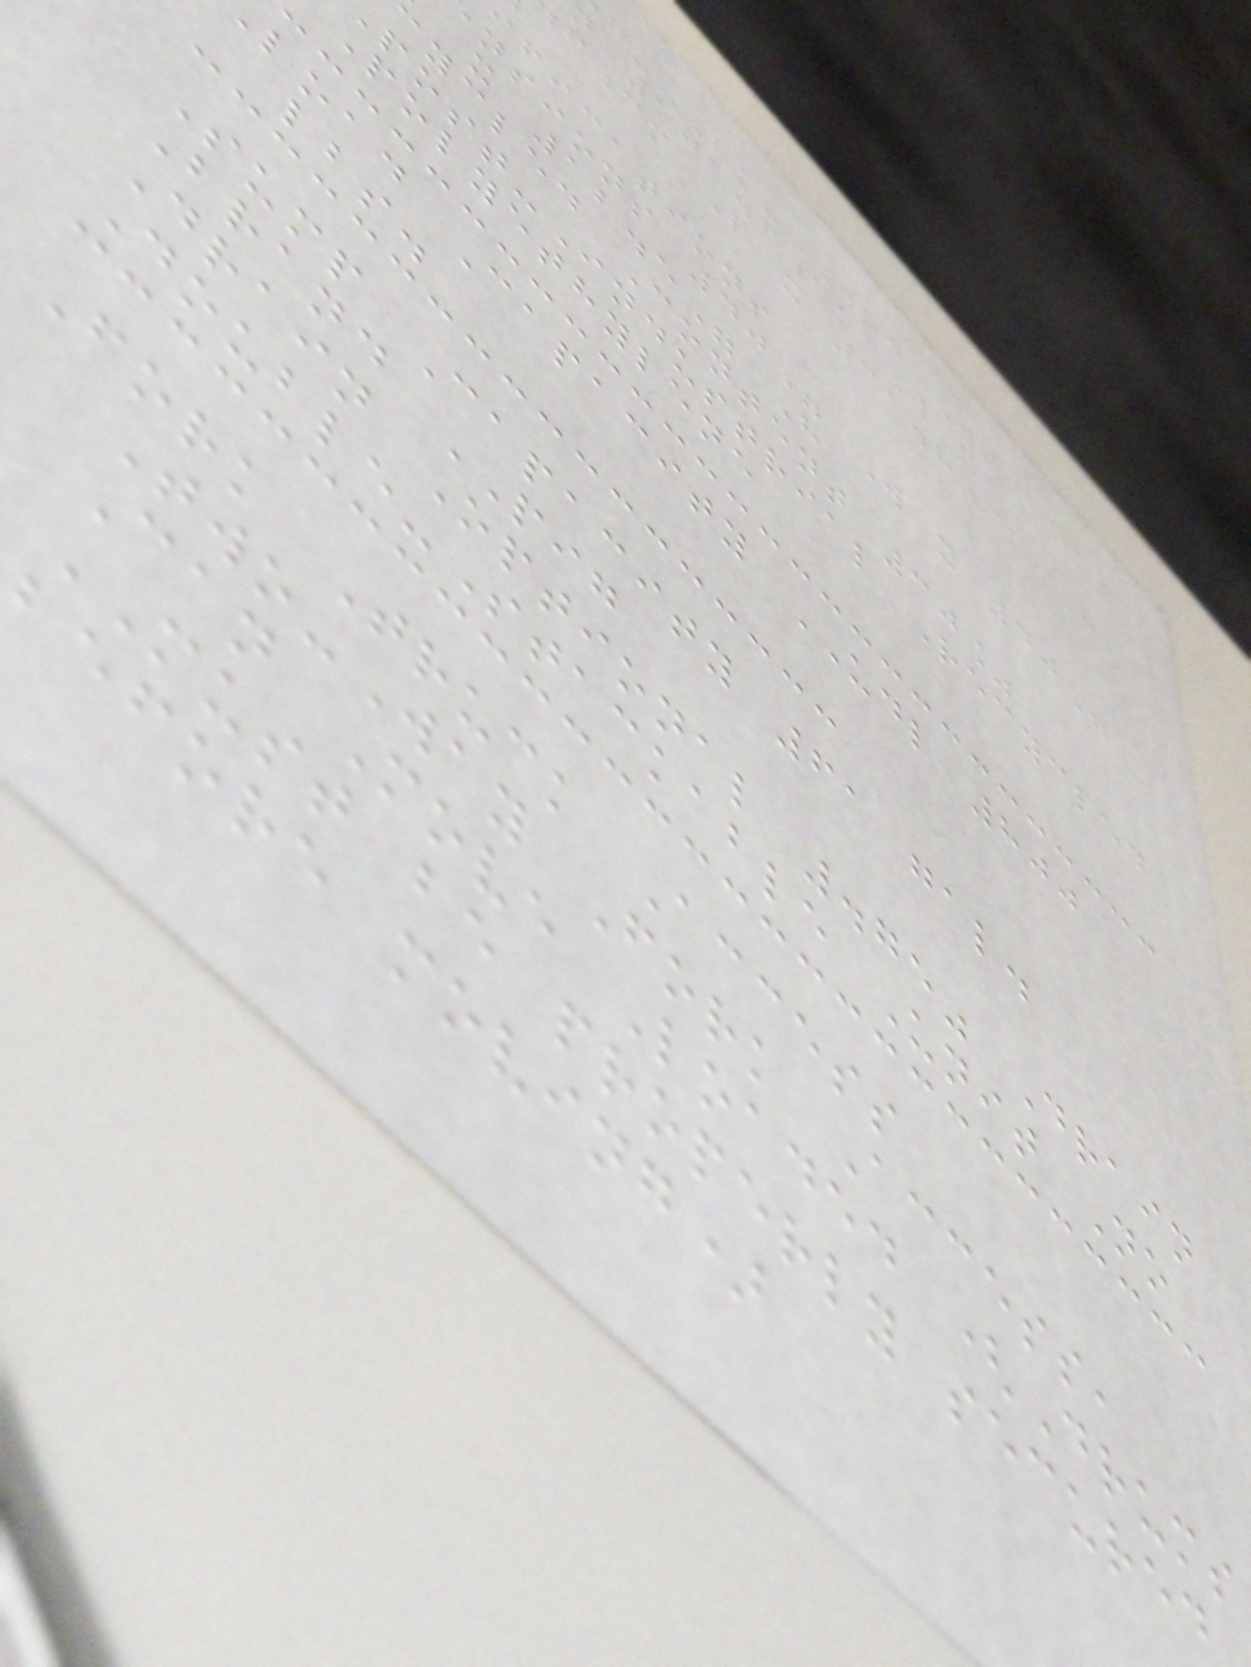-BK-WOD Without
n 101.6cm W x
cm L x 31.8cm H
ifications
nsions 40" W x 40"
x 12.5" H
cycled Content 30%
ost-Industrial Recycled
Polyethylene
load Capacity UDL 800
lbs.
Sump Capacity 61 gal.
Brand PIG
Drain Optional .75" Drain
Double-Stackable Unit No
Fork Truck Access
Two-Way Fork Access,
Can Move Loaded (Drums
MUST be properly secured
before moving)
